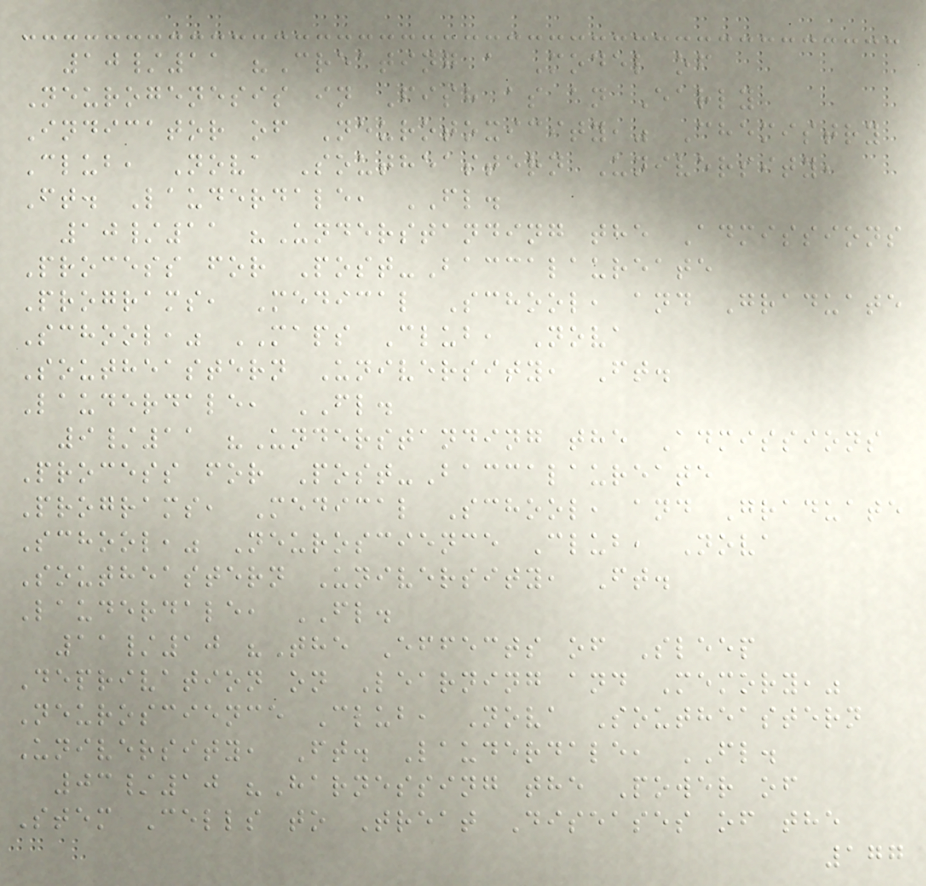10/11 "Creating a Model of
Neurogenesis in Fish as an Early
Indicator of Neurotoxicity," Chemistry
Club, Nova Southeastern University,
Ft. Lauderdale, FL.
10/11 "Understanding the Admissions
Process for Post-Baccalaureate
Programs, Medical School, and Graduate
School," MAPS Club, Nova
Southeastern University, Ft.
Lauderdale, FL.
9/11 "Understanding the Admissions
Process for Post-Baccalaureate
Programs, Medical School, and Graduate
School," Neuroscience Club, Nova
Southeastern University, Ft.
Lauderdale, FL.
11/10 "The Effects of Sleep
Deprivation on Learning and Memory,"
Neuroscience Club, Nova Southeastern
University, Ft. Lauderdale, FL.
03/10 "Harnessing the Power of
Stem Cells to Treat Diseases of the
177
